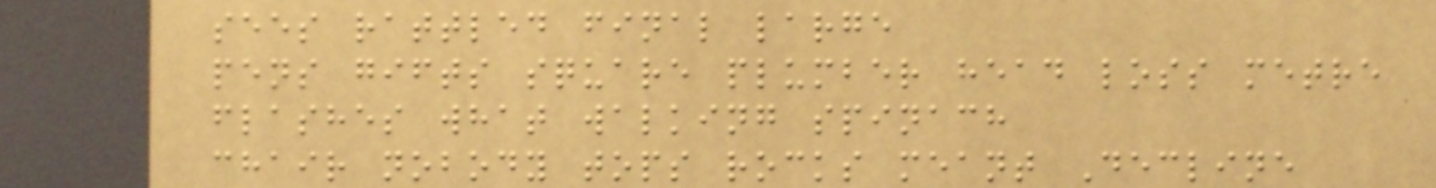sees rattled final large
pens gifts square plumber head loss metre
flashes what walking spinach
chair nobody tops rocks meant Decline
